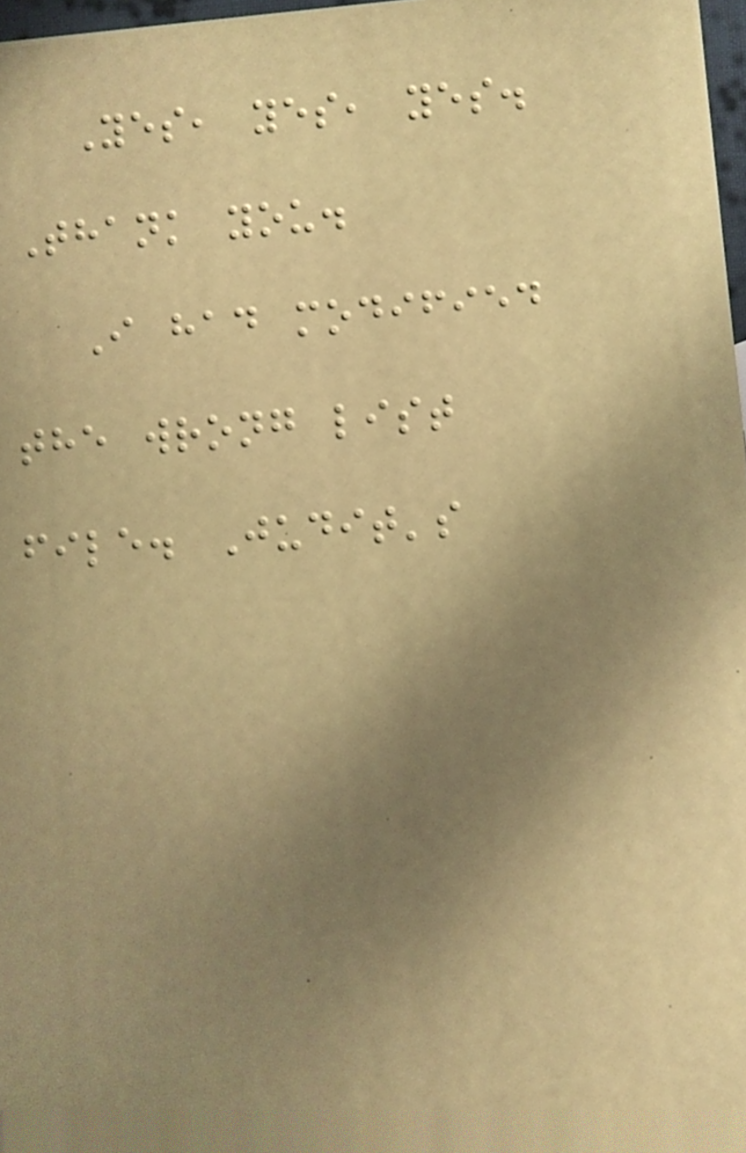Yes, yes, yes.
Thank you.
I had modified
the wrong list
file. Judit's
